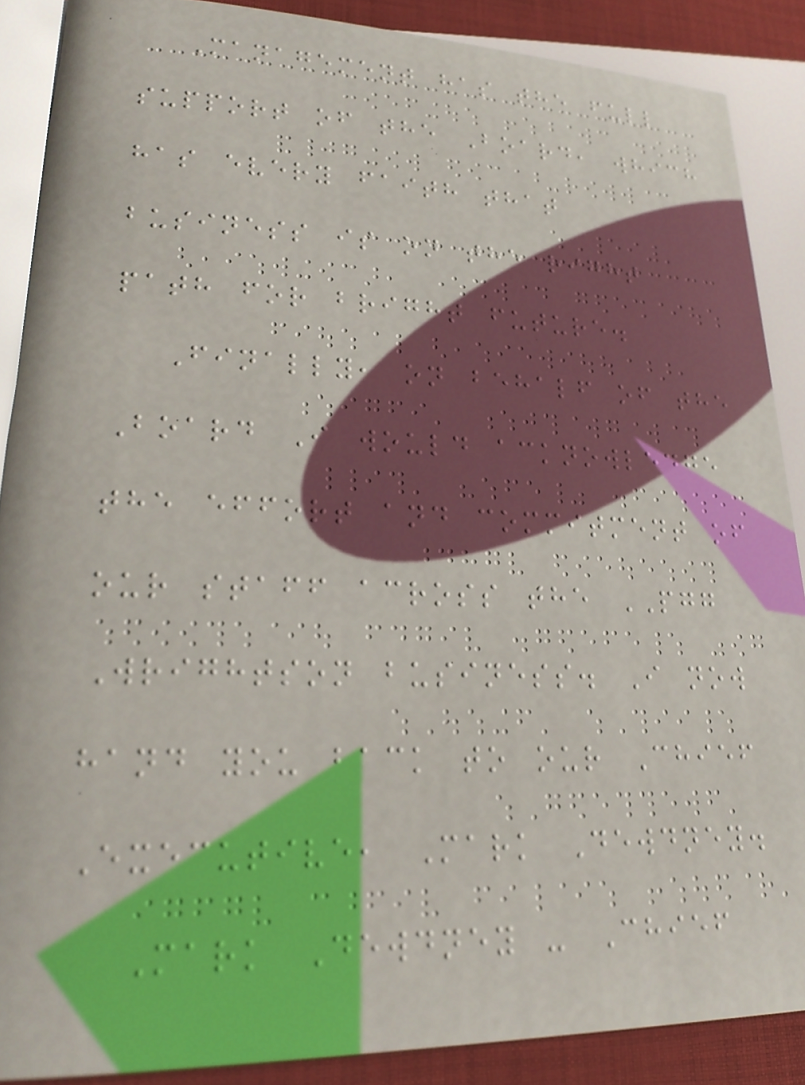Management has the full
support of the Board, which
has every faith that
business is on the right
path for bright future.
Finally, on behalf of the
Board I would acknowledge
the effort and commitment of
our staff across the PGG
Wrightson business. I now
hand you back to our Chief
Executive, Mark Dewdney.
Mark Dewdney - Chief
